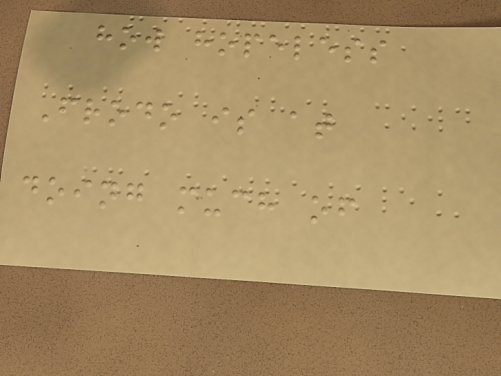how hopeless
Frodo is at
doing much of
